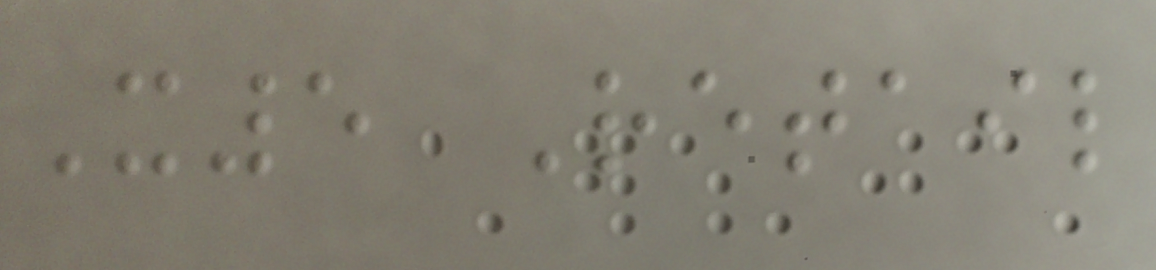X5 Retail
